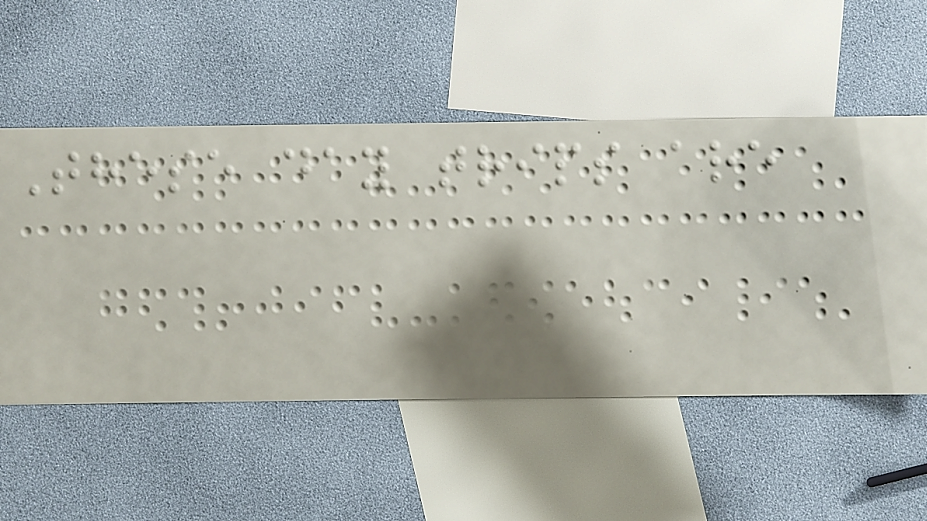These day trips are
